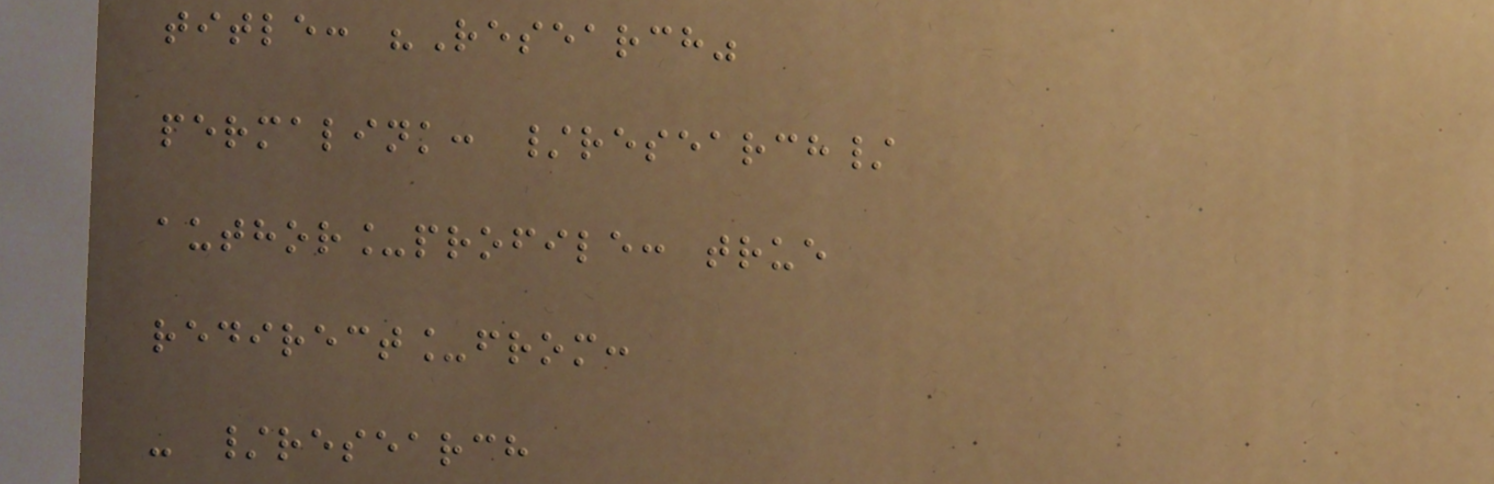title: "Research"
permalink: /research/
author_profile: true
redirect_from:
- /research
